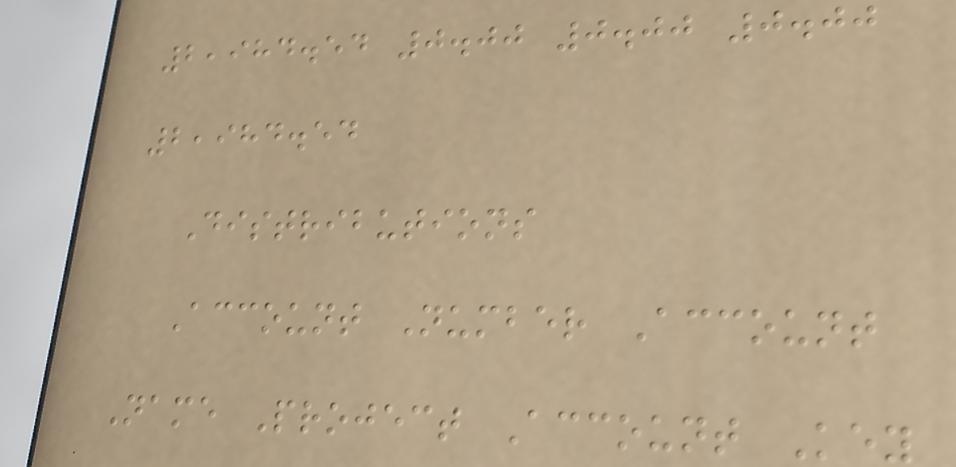2,984.54 0.00 0.00 0.00
2,984.54
Distributions
Account Number Account
Name Project Account Key
